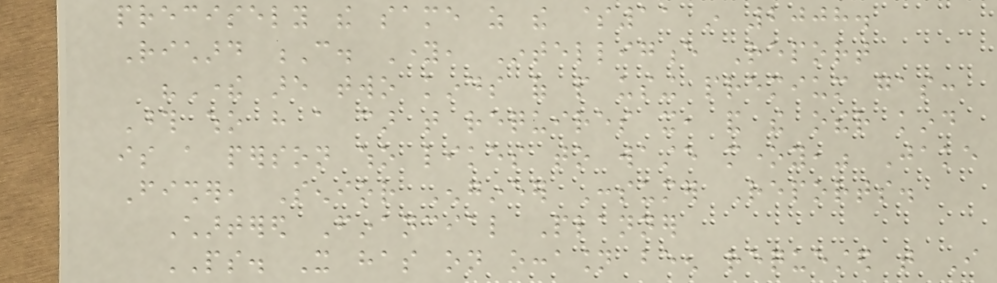precisely the same as the $11 in 2008.
Richard C. Young, Intelligence Report
"There are two kinds of people using premium gas:
Those who have a car that requires it, and the other kind
is a person who likes to waste money," Jake
Fisher, Senior Engineer Consumer Reports.
Chartered Financial Planner
PS. It has on occasion been requested that I
